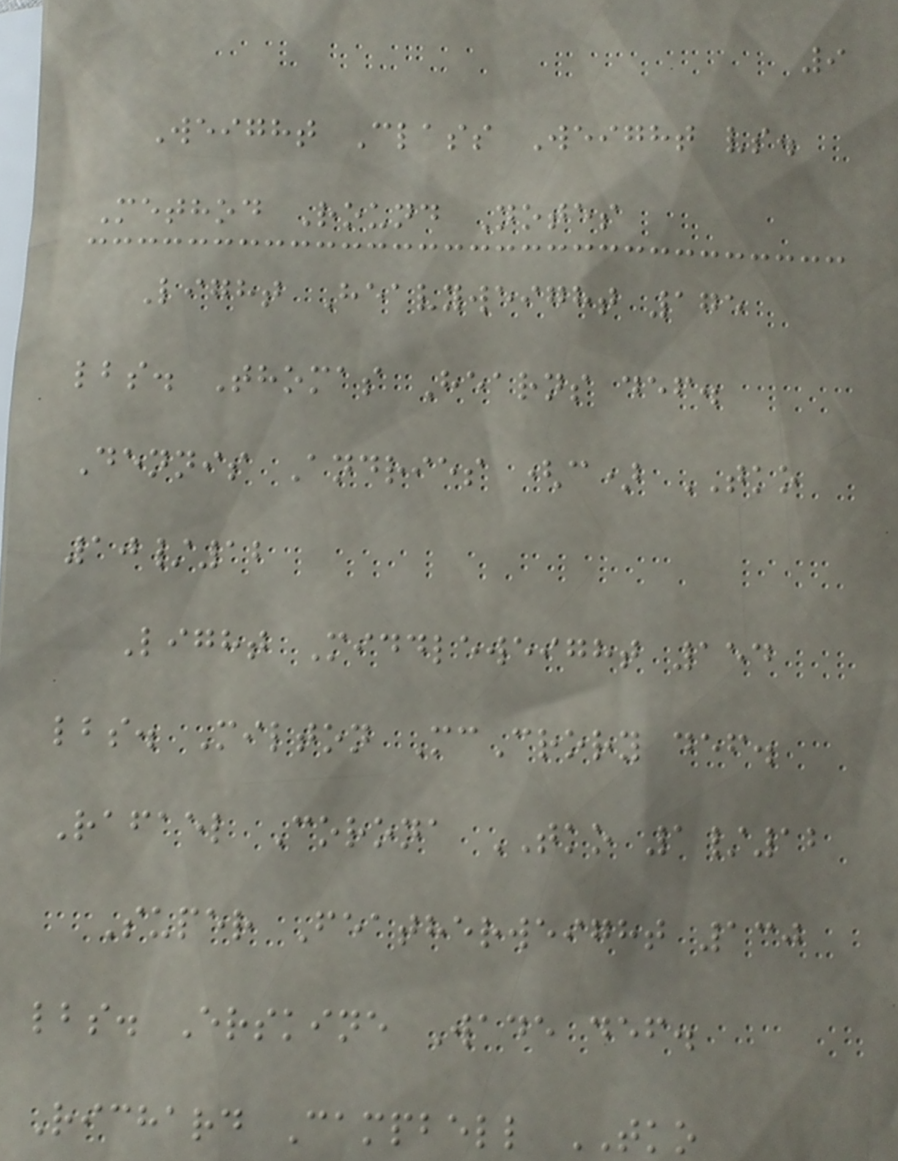9
Weight Class Weight vs.
Method Round Notes
Light Heavyweight 175
lbs. Thomas Hearns def.
Dennis Andries (c) TKO
10/12
Light Middleweight 154
lbs. Milton McCrory def.
Rafael Corona TKO 1/12
Super Featherweight 130
lbs. Erskine Wade def.
Richard Campbell TKO
